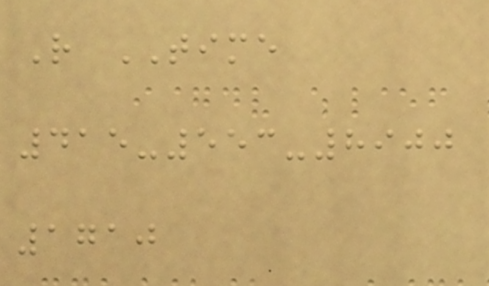R TIME
415-553-8900
1710
